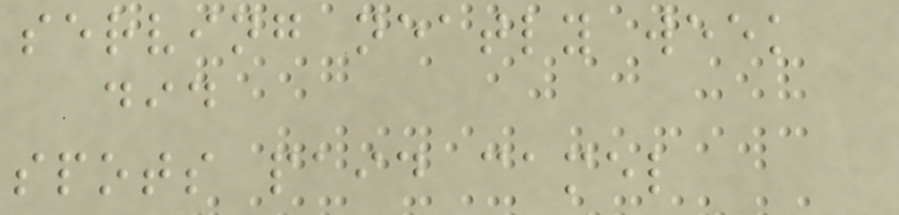serving neatly week
did
spots paid camel
